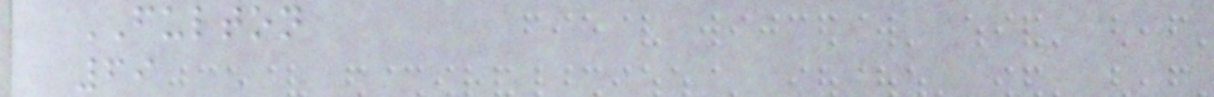FULTON
69
